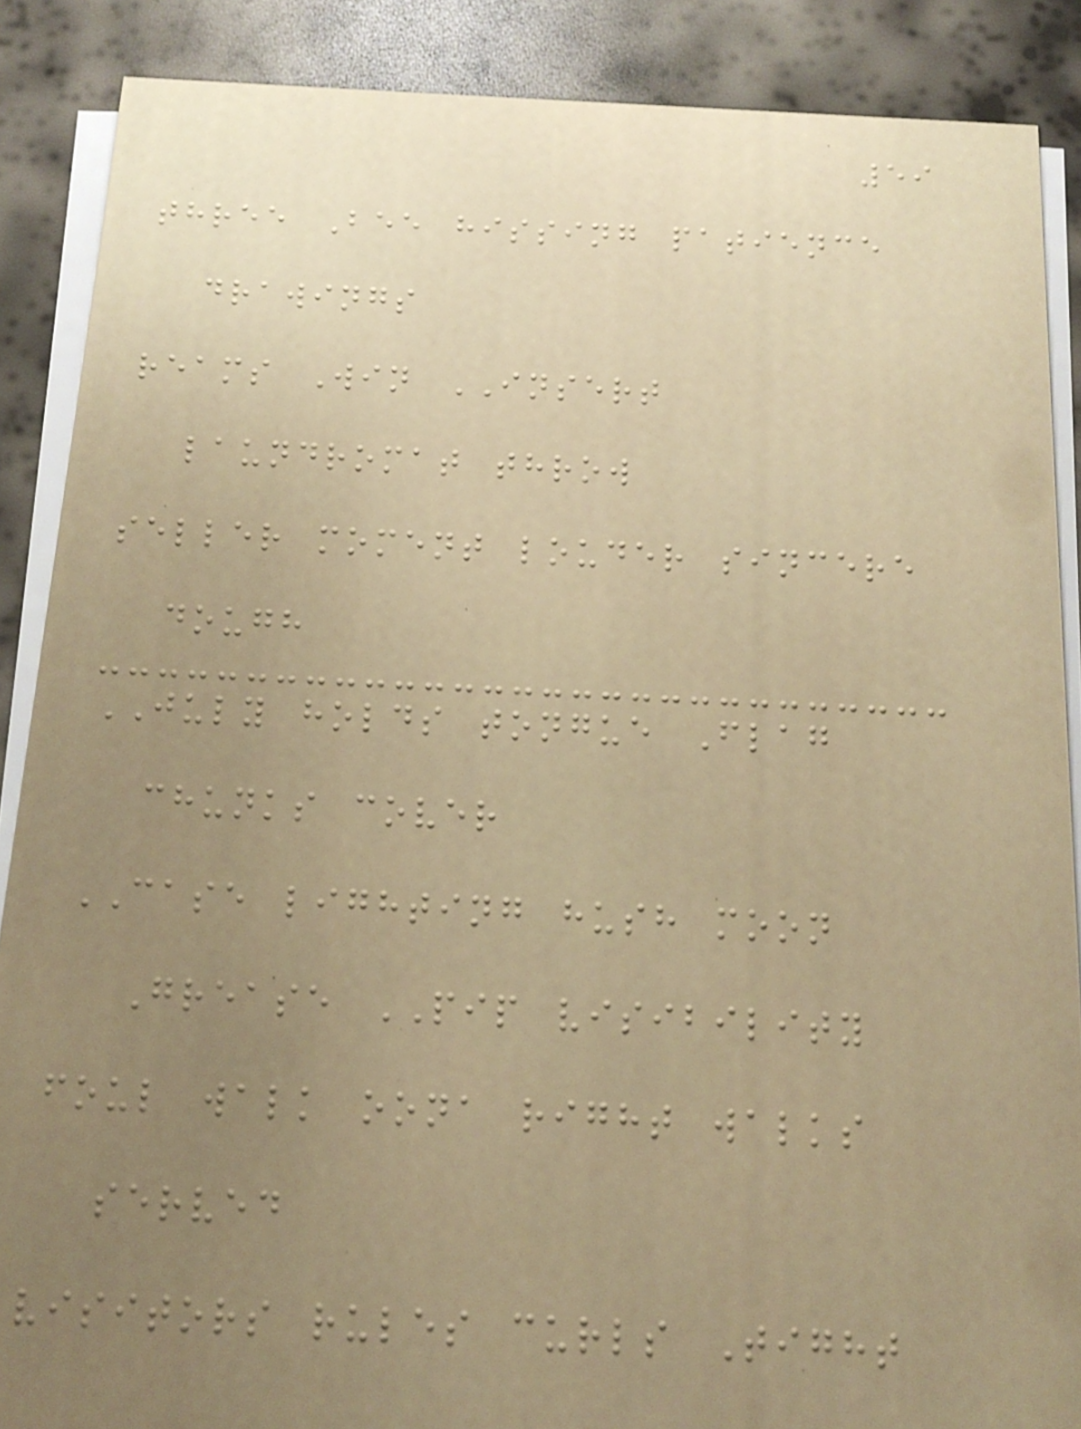59
three Bee hissing patience
drawings
reams Win INSERT
laundromat throw
seller moment louder sincere
dough
JULY holds tongue Flag
chunks cover
CASE lighting hush moon
Grease PIP visibility
foul walk oona right walks
served
visitors rules curls Tight
